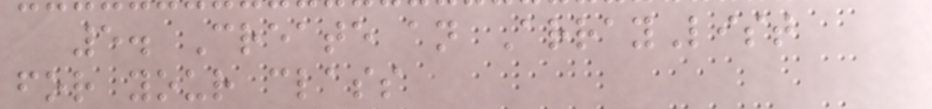5. Create an ArrayList
for your class
